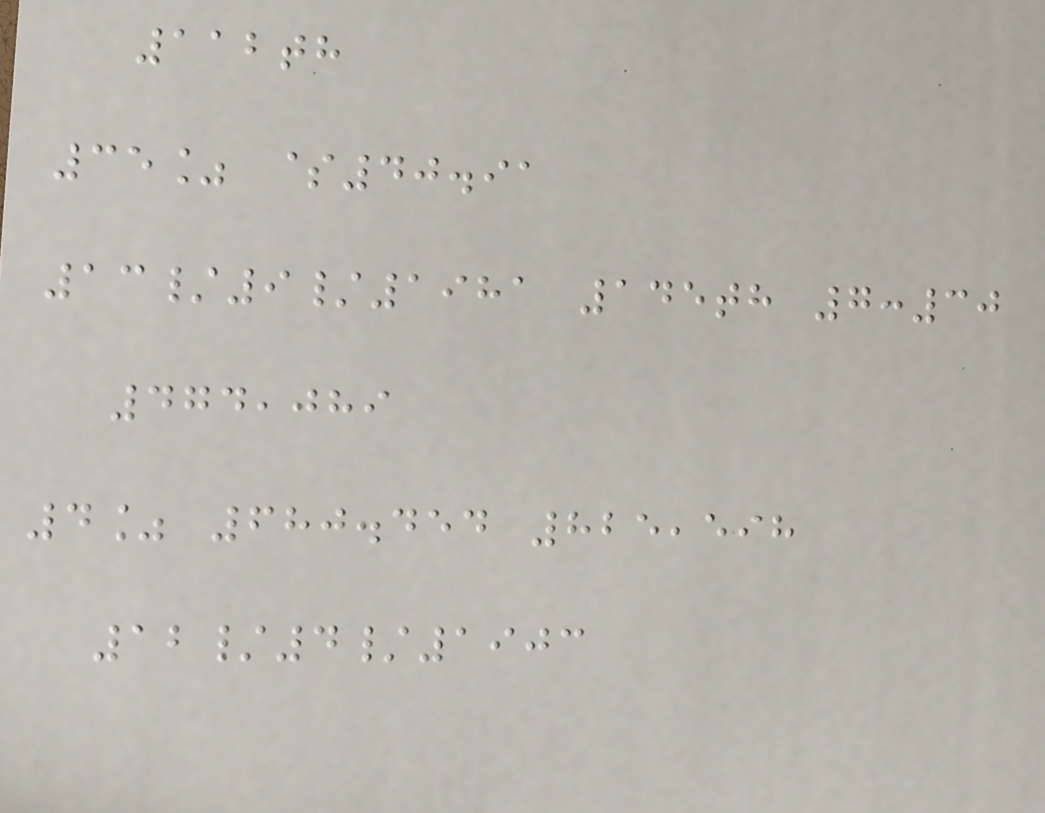112th
35% $40.91
13/9/1981 145th 7:30
474,089
4% 680.454 825,598
12/4/1903
